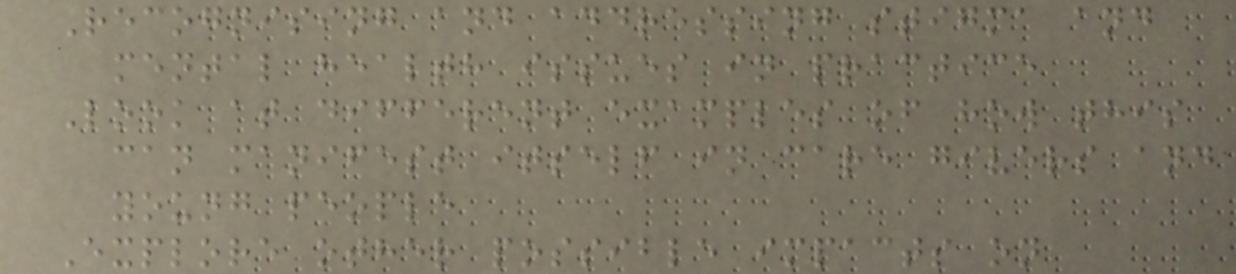Recognising and addressing stigma and
mental health issues in practice
Look at different examples of how this
can manifest itself in care givers and
young people
Explore other possible impacts on
